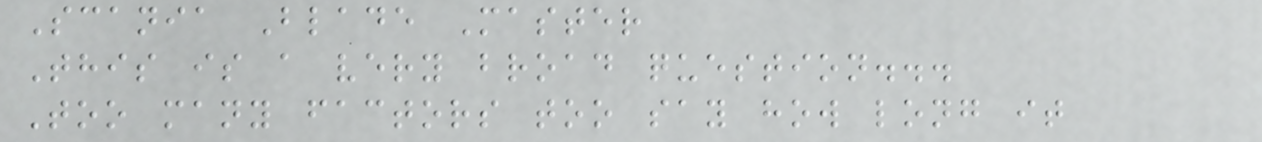Scania Blade Master
This is a very broad question...
Too many factors too say how long it
